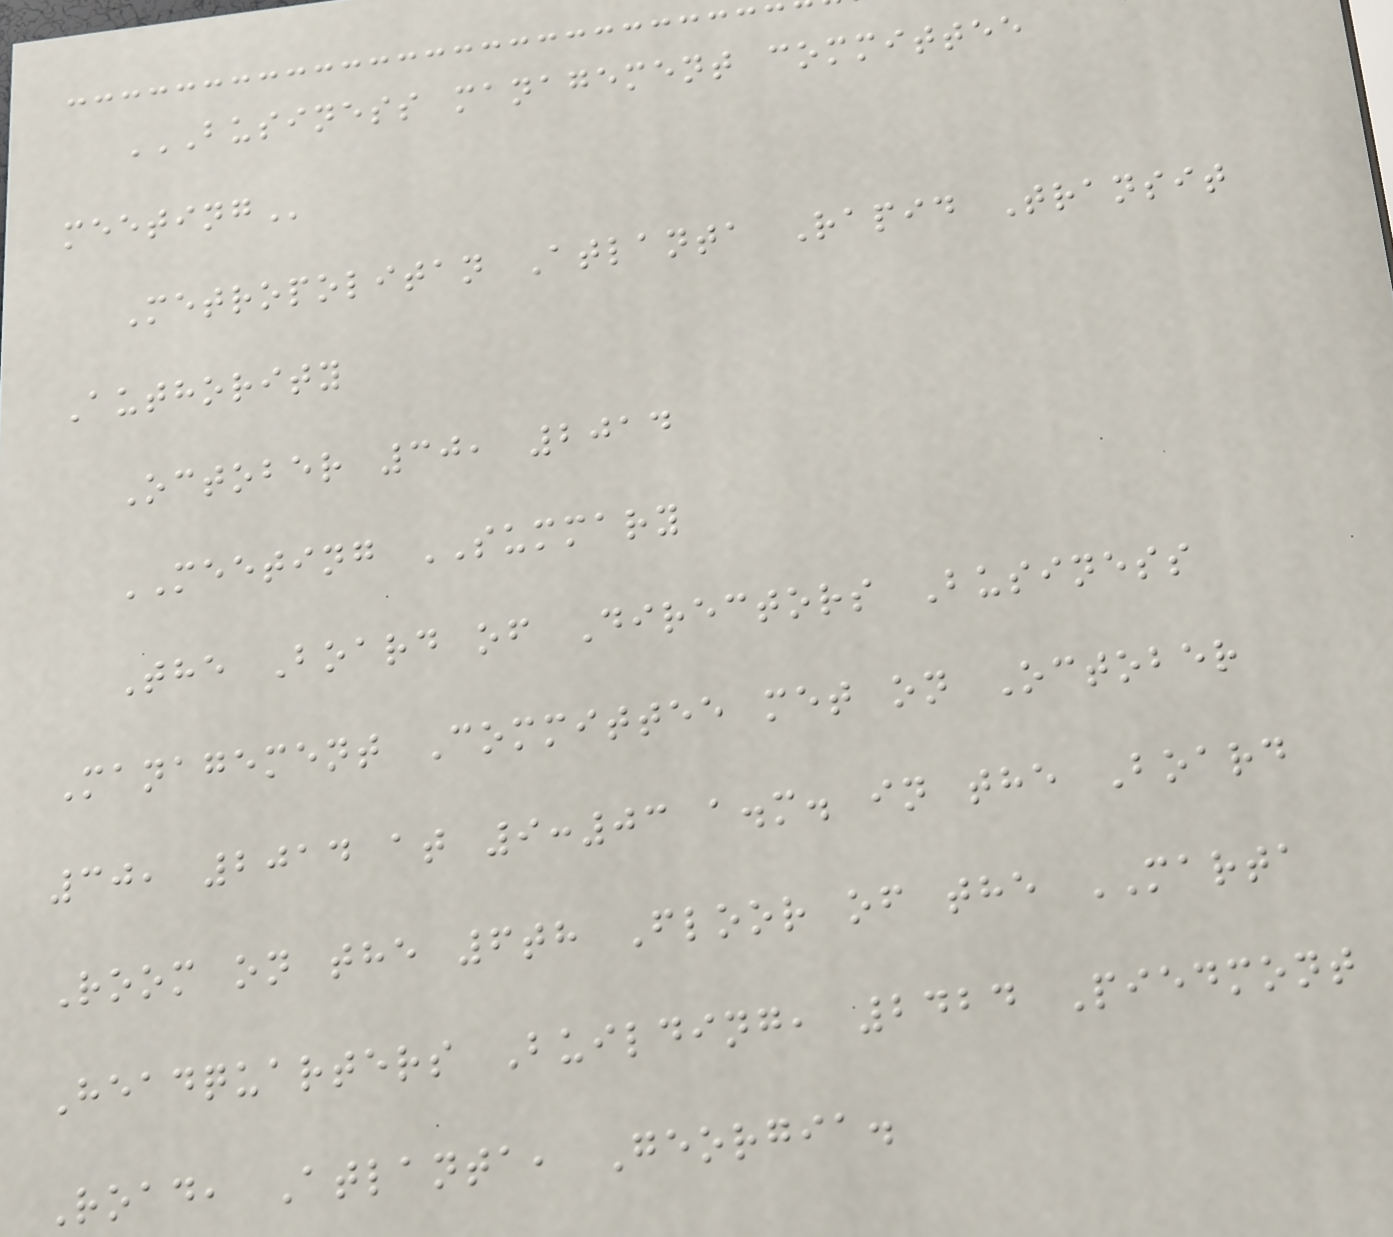BUSINESS MANAGEMENT COMMITTEE
MEETING
Metropolitan Atlanta Rapid Transit
Authority
October 30, 2014
MEETING SUMMARY
The Board of Directors Business
Management Committee met on October
30, 2014 at 9:03 a.m. in the Board
Room on the 6th Floor of the MARTA
Headquarters Building, 2424 Piedmont
Road, Atlanta, Georgia.
